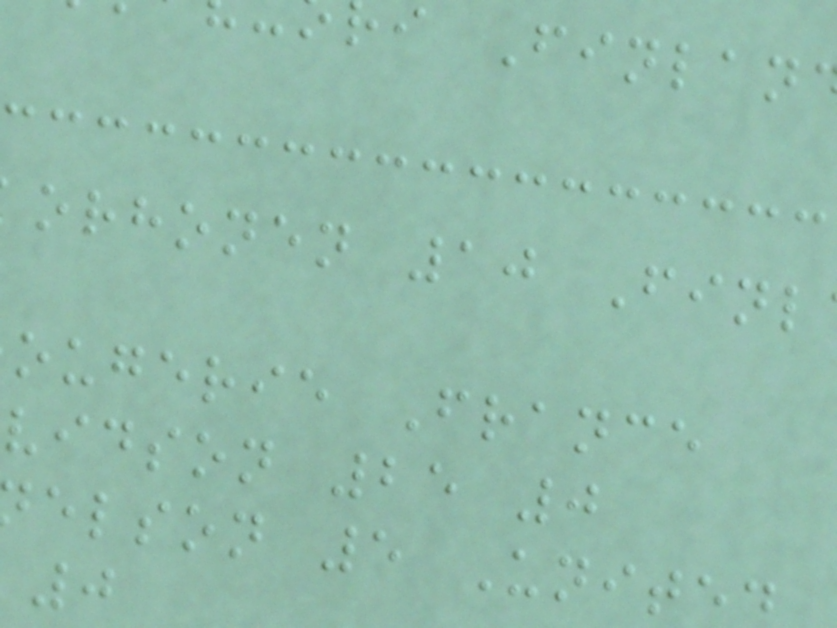orhonen 10 Finl
ougerie France
vidson 25 0
elson 5 Unite
